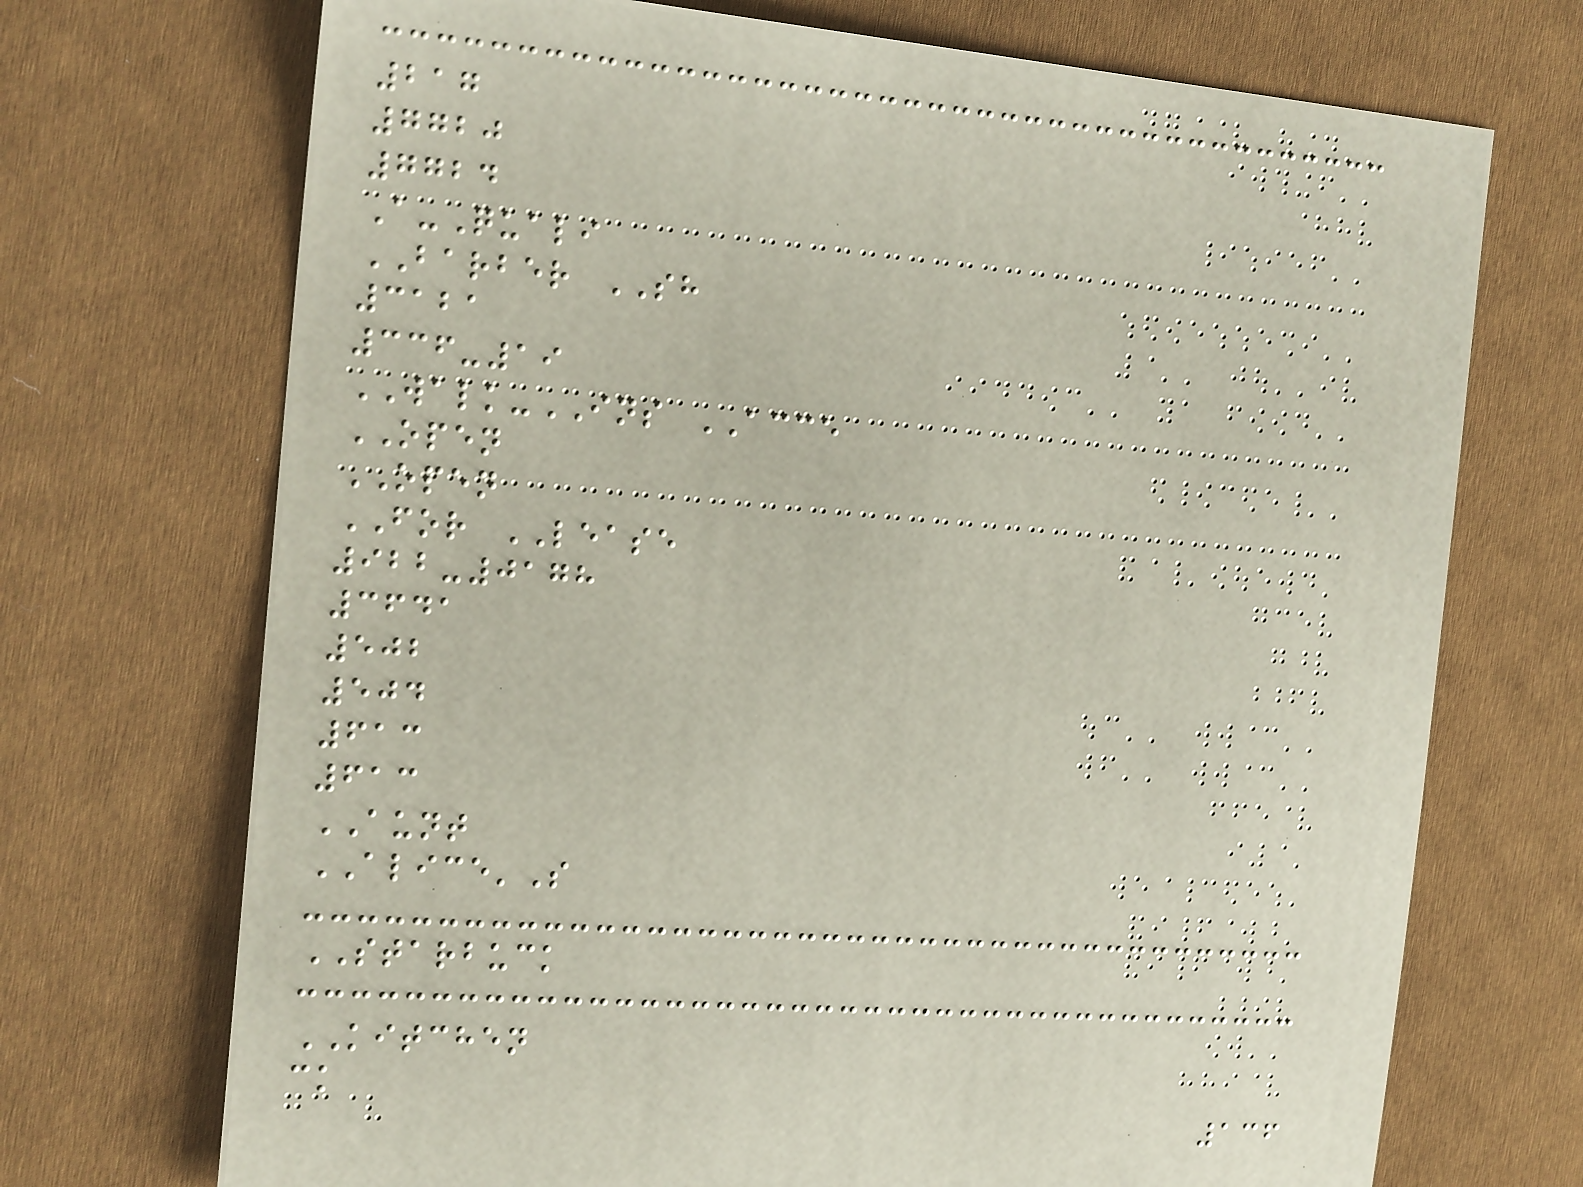217
7720
7724
A-Quali
BARBER SH
3121
336-19
WALK-INS ACCE
OPEN
OPEN
FOR LEASE
922-0178
3641
502
504
613
613
AUNT
ALICE'S
STARBUCK
KITCHEN
ck
136
